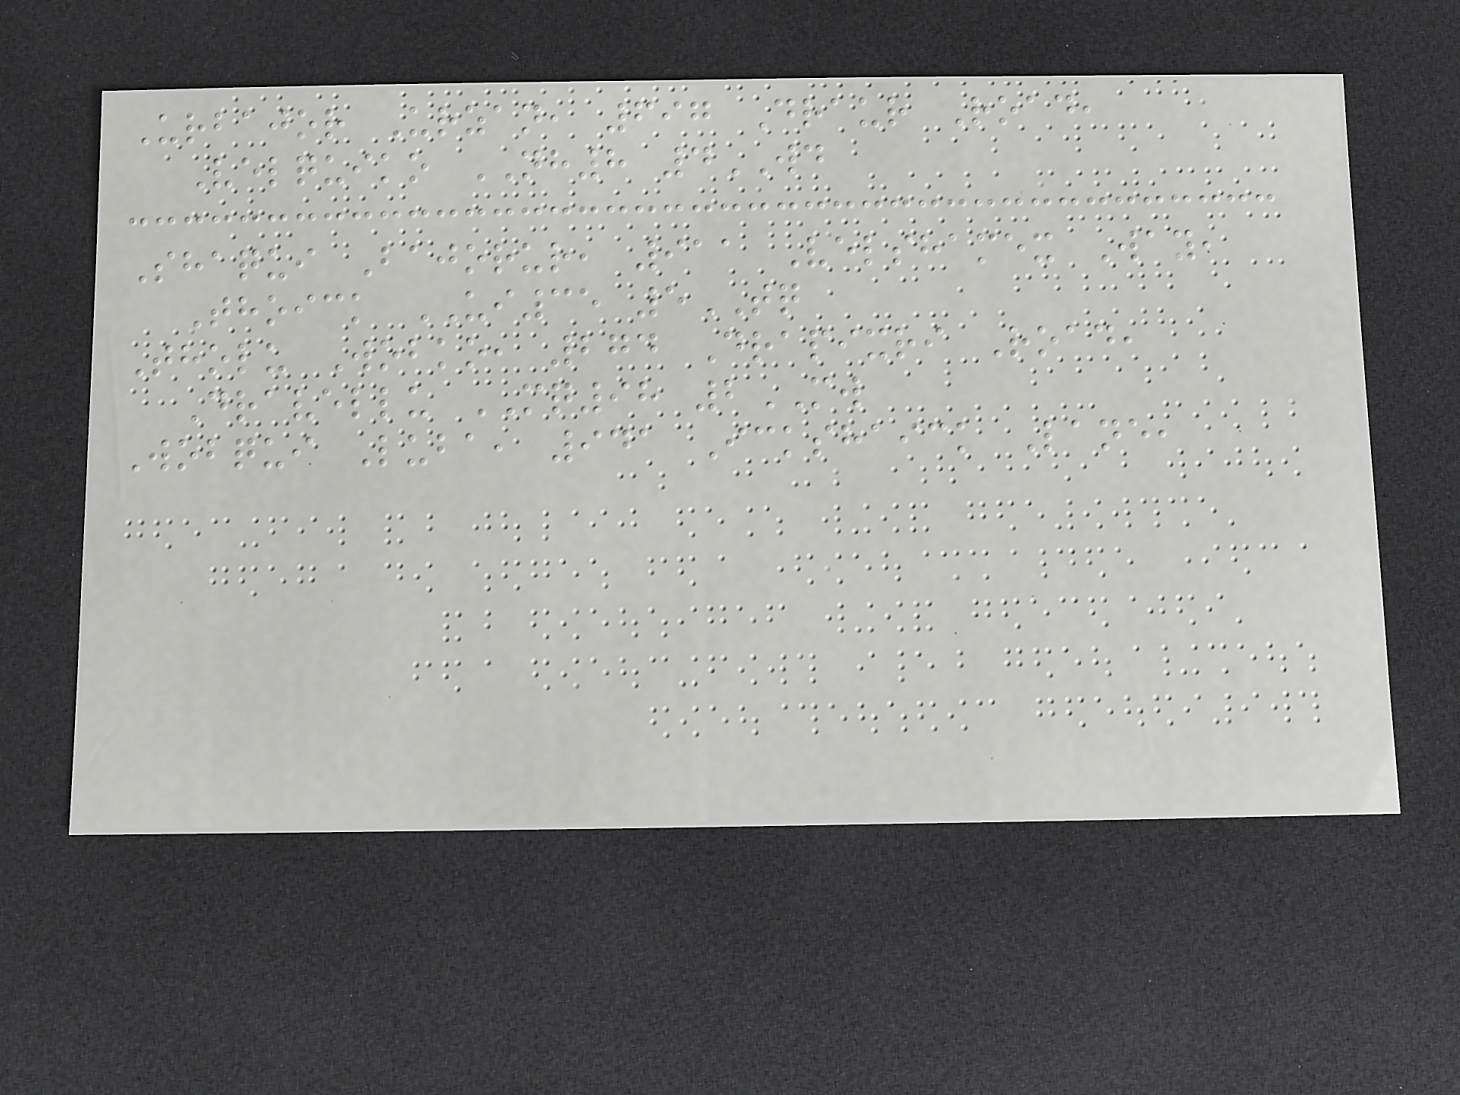Urbajor Urzan, 697 Draur Road,
Velquiko NH8 4WD
Shaqui Bajorur, 911 Velshamex Way,
Thoick UI35 5TQ
Tholu Wobko, 274 Drapixri Road,
Dravellu MQ98 2MW
Wobqui Luba, 941 Ickshaick Lane,
